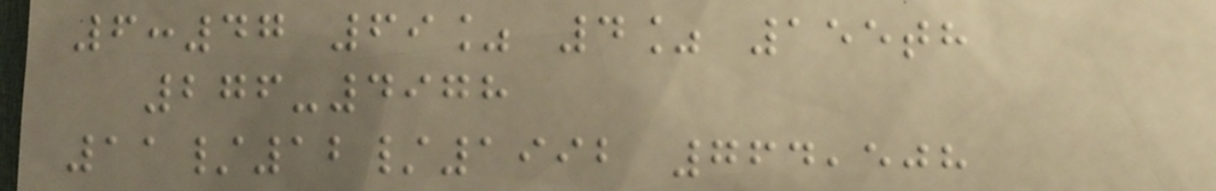6:47 69% 4% 155th
276-4978
11/12/1992 764,508
